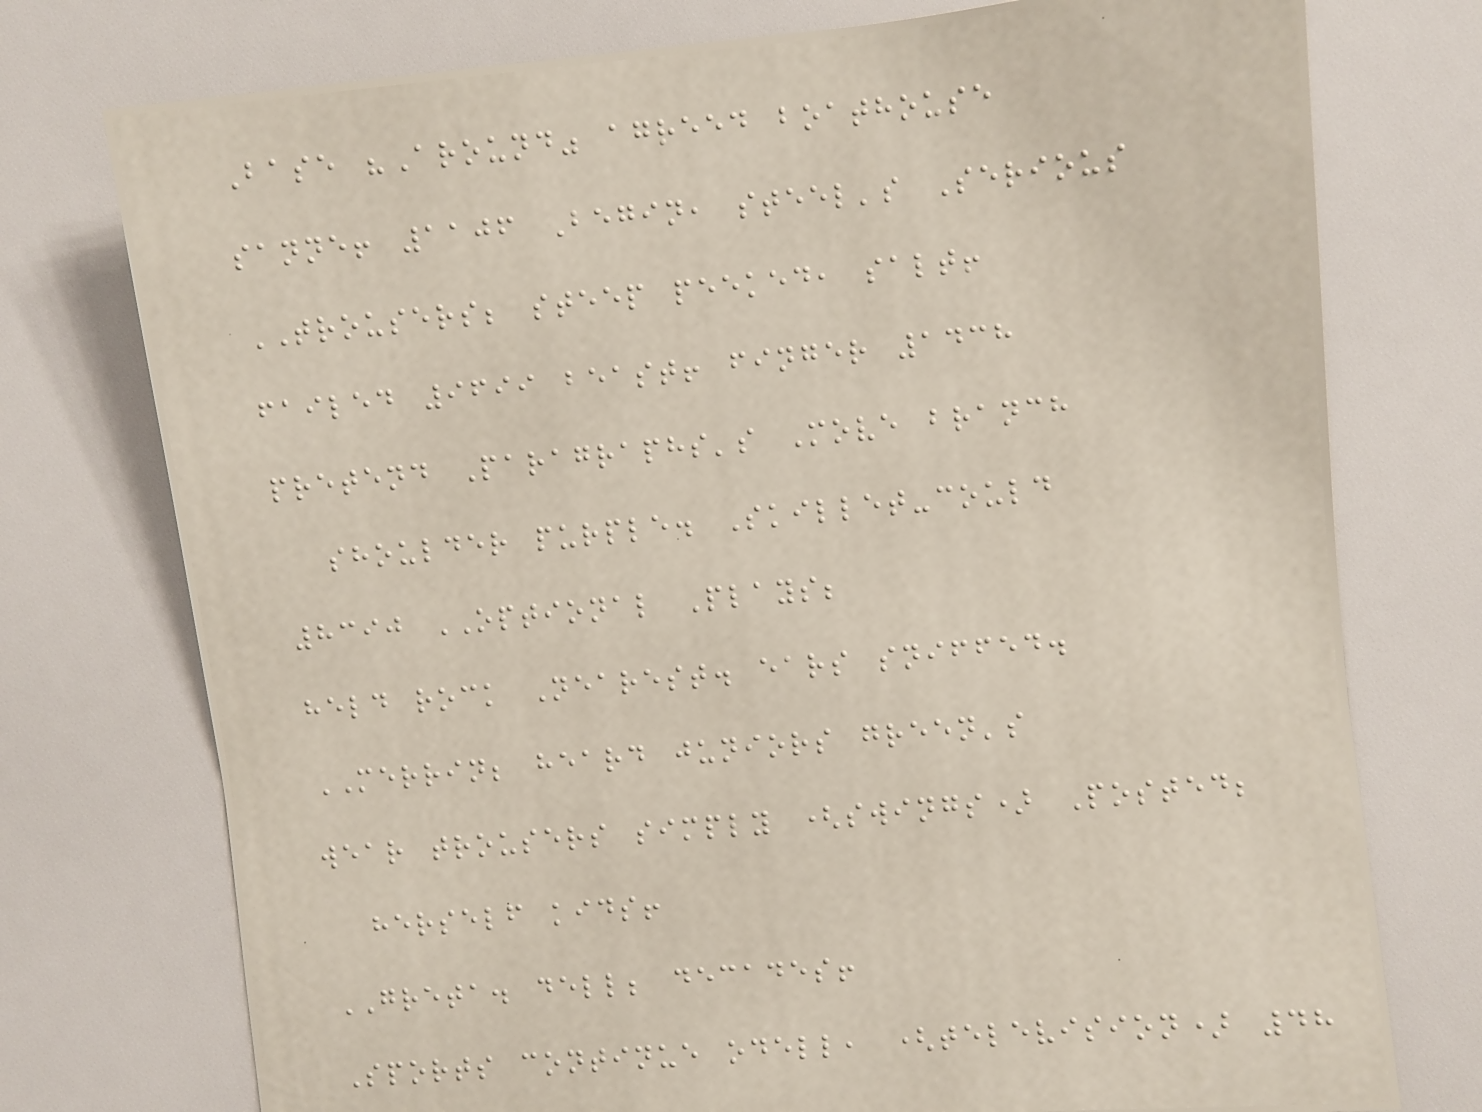Base "Around" agreed boathouse
sanne! 1106 Begin, steel's Serious
TROUSERS; steep peeked, salt!
failed 9699 beast! finger 1438
pretend Paragraphs's Move branch
shoulder purple. Skillet-could
8390 OPTIONAL Plays;
held rock Nearest. ears sniffed.
MERRIN; heard juniors green's
wear trousers simply (swings) Posted;
herself kids!
GRETA. dell; decades!
Sports continue odell, (television) 48
